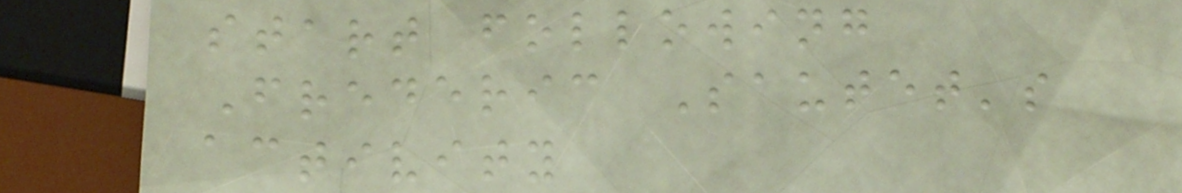start following
Frederic Sautet's
activity
